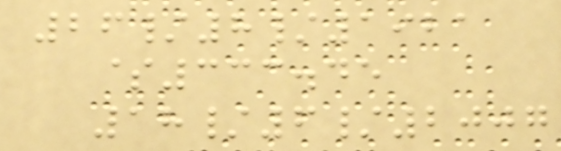26/8/1921
$333.45
18/6/2007
